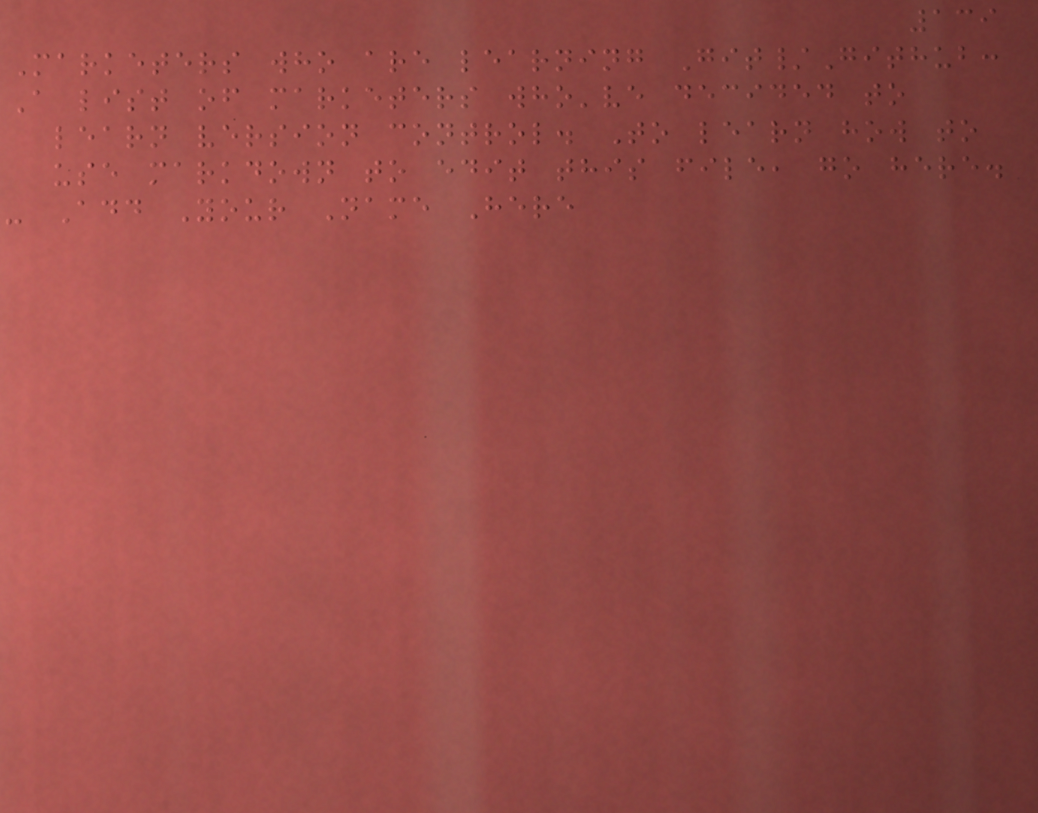139
Marketers who are learning Git/Github:
A list of marketers who've decided to
learn version control. To learn how to
use markdown to edit this file, go here.
- Add Your Name Here
